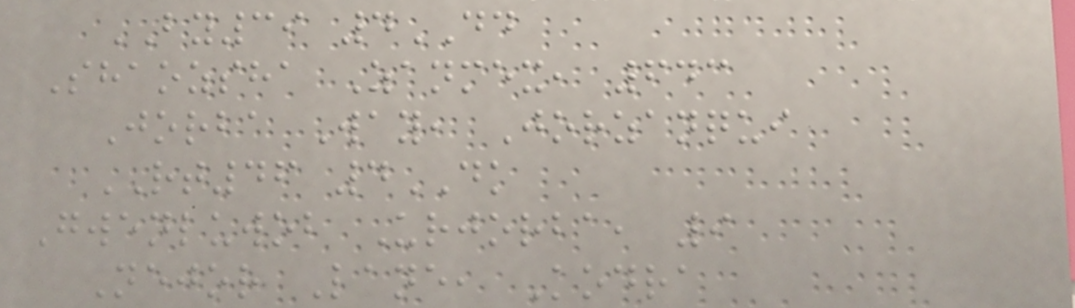BY39 4DD
Shaozsha Zanmex, 643
Jorba Way, Jorzanqui
RT46 4DK
Gwenluwob Urjorba, 9
Nejor Lane, Kodra
